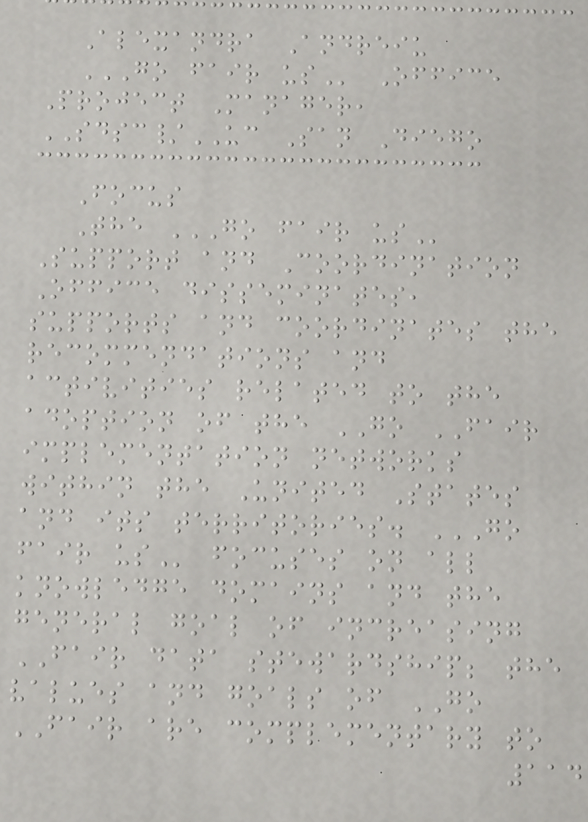Alexandra Andreiu
GO FAIR US Office
Project Manager,
SDSC/UC San Diego
Focus
The GO FAIR US
Support and Coordination
Office disseminates,
supports and coordinates the
recommendations and
activities related to the
adoption of the GO FAIR
implementation networks
within the United States
and its territories. GO
FAIR US focuses on all
knowledge domains and the
general goal of increasing
FAIR data stewardship; the
values and goals of GO
FAIR are complementary to
114
